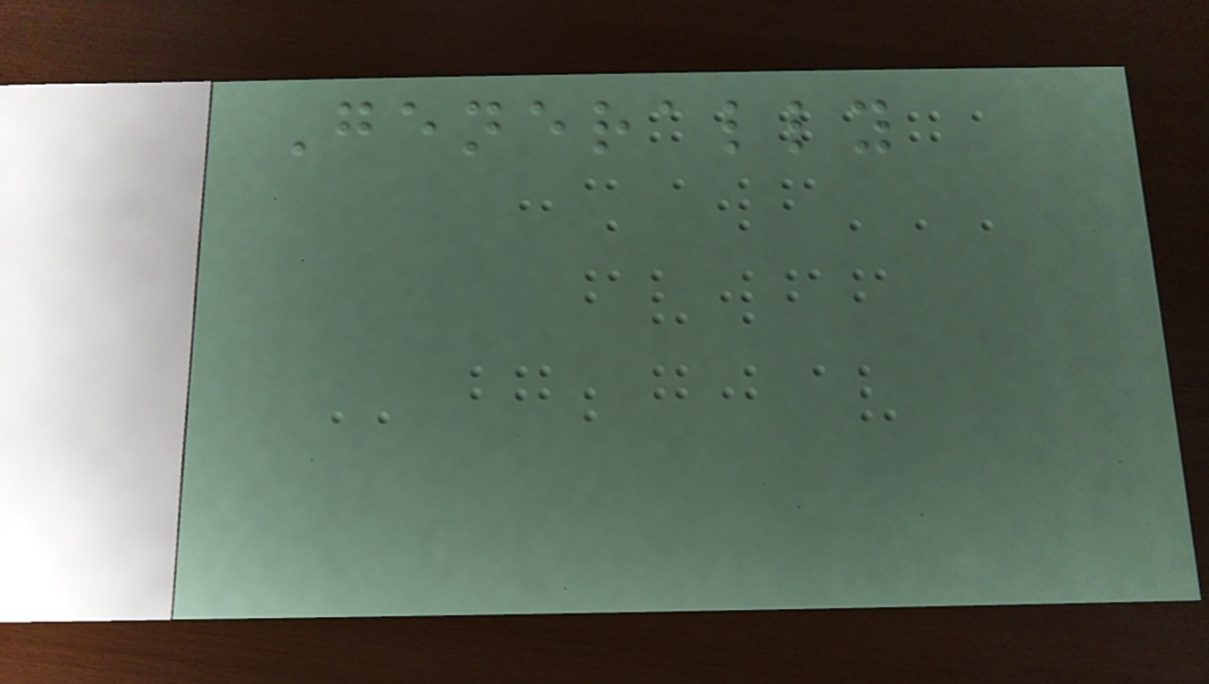Generally
